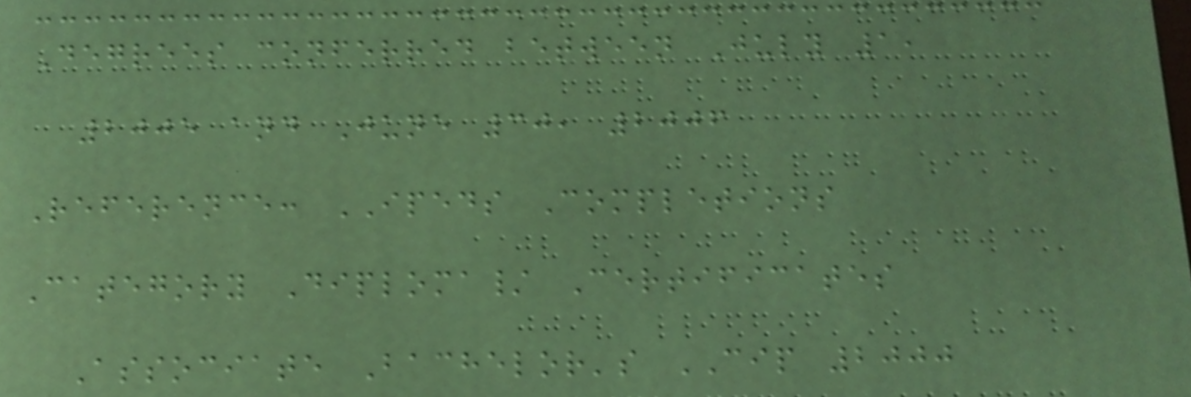Degrees conferred between July 1,
2005 and June 30, 2006
Reference: IPEDS Completions
Category Diploma/ Certificates
Associate Bachelor's CIP 2000
